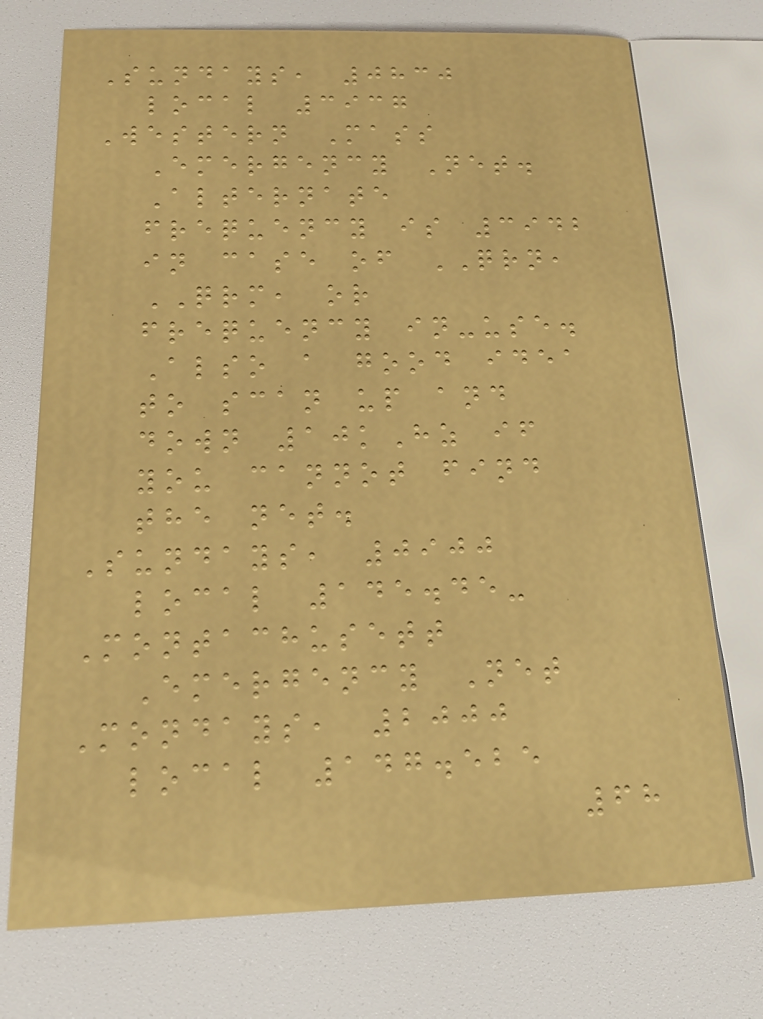Sundays, 0830
local 3937
Western Mass
Emergency Net.
Alternate
frequency is 3942
in case of QRN,
QRM, or
frequency in-use.
Also a good idea
to scan up and
down 10kHz if
you cannot find
the net.
Sundays, 0900
local 145.45-
Montachusett
Emergency Net
Mondays, 2000
local 147.525
68
